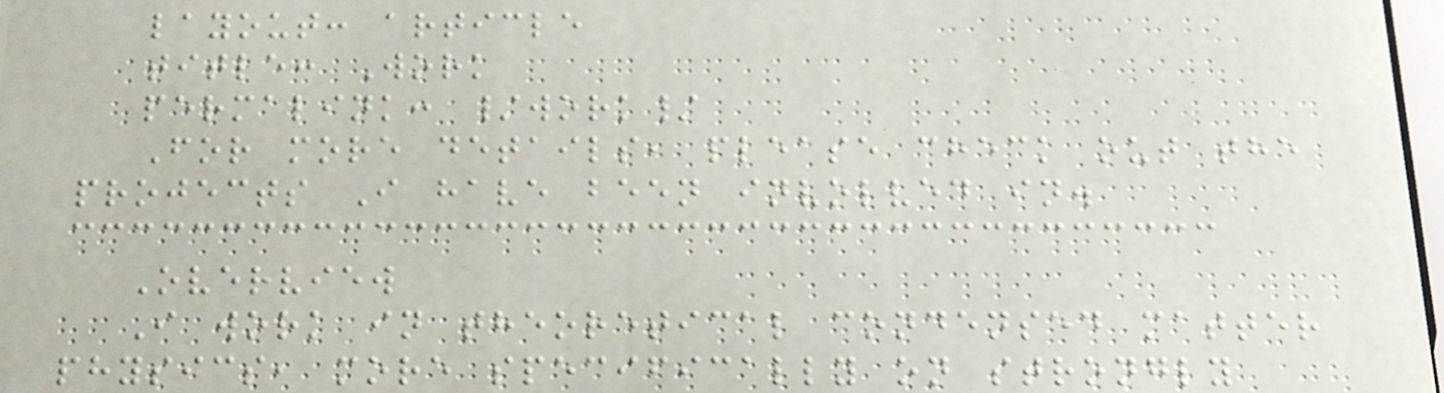layout: article
title: Work
permalink: /work/
For more details, please check out the
projects I have been involved in.
Overview
I work in theoretical condensed matter
physics, more specifically on strongly
